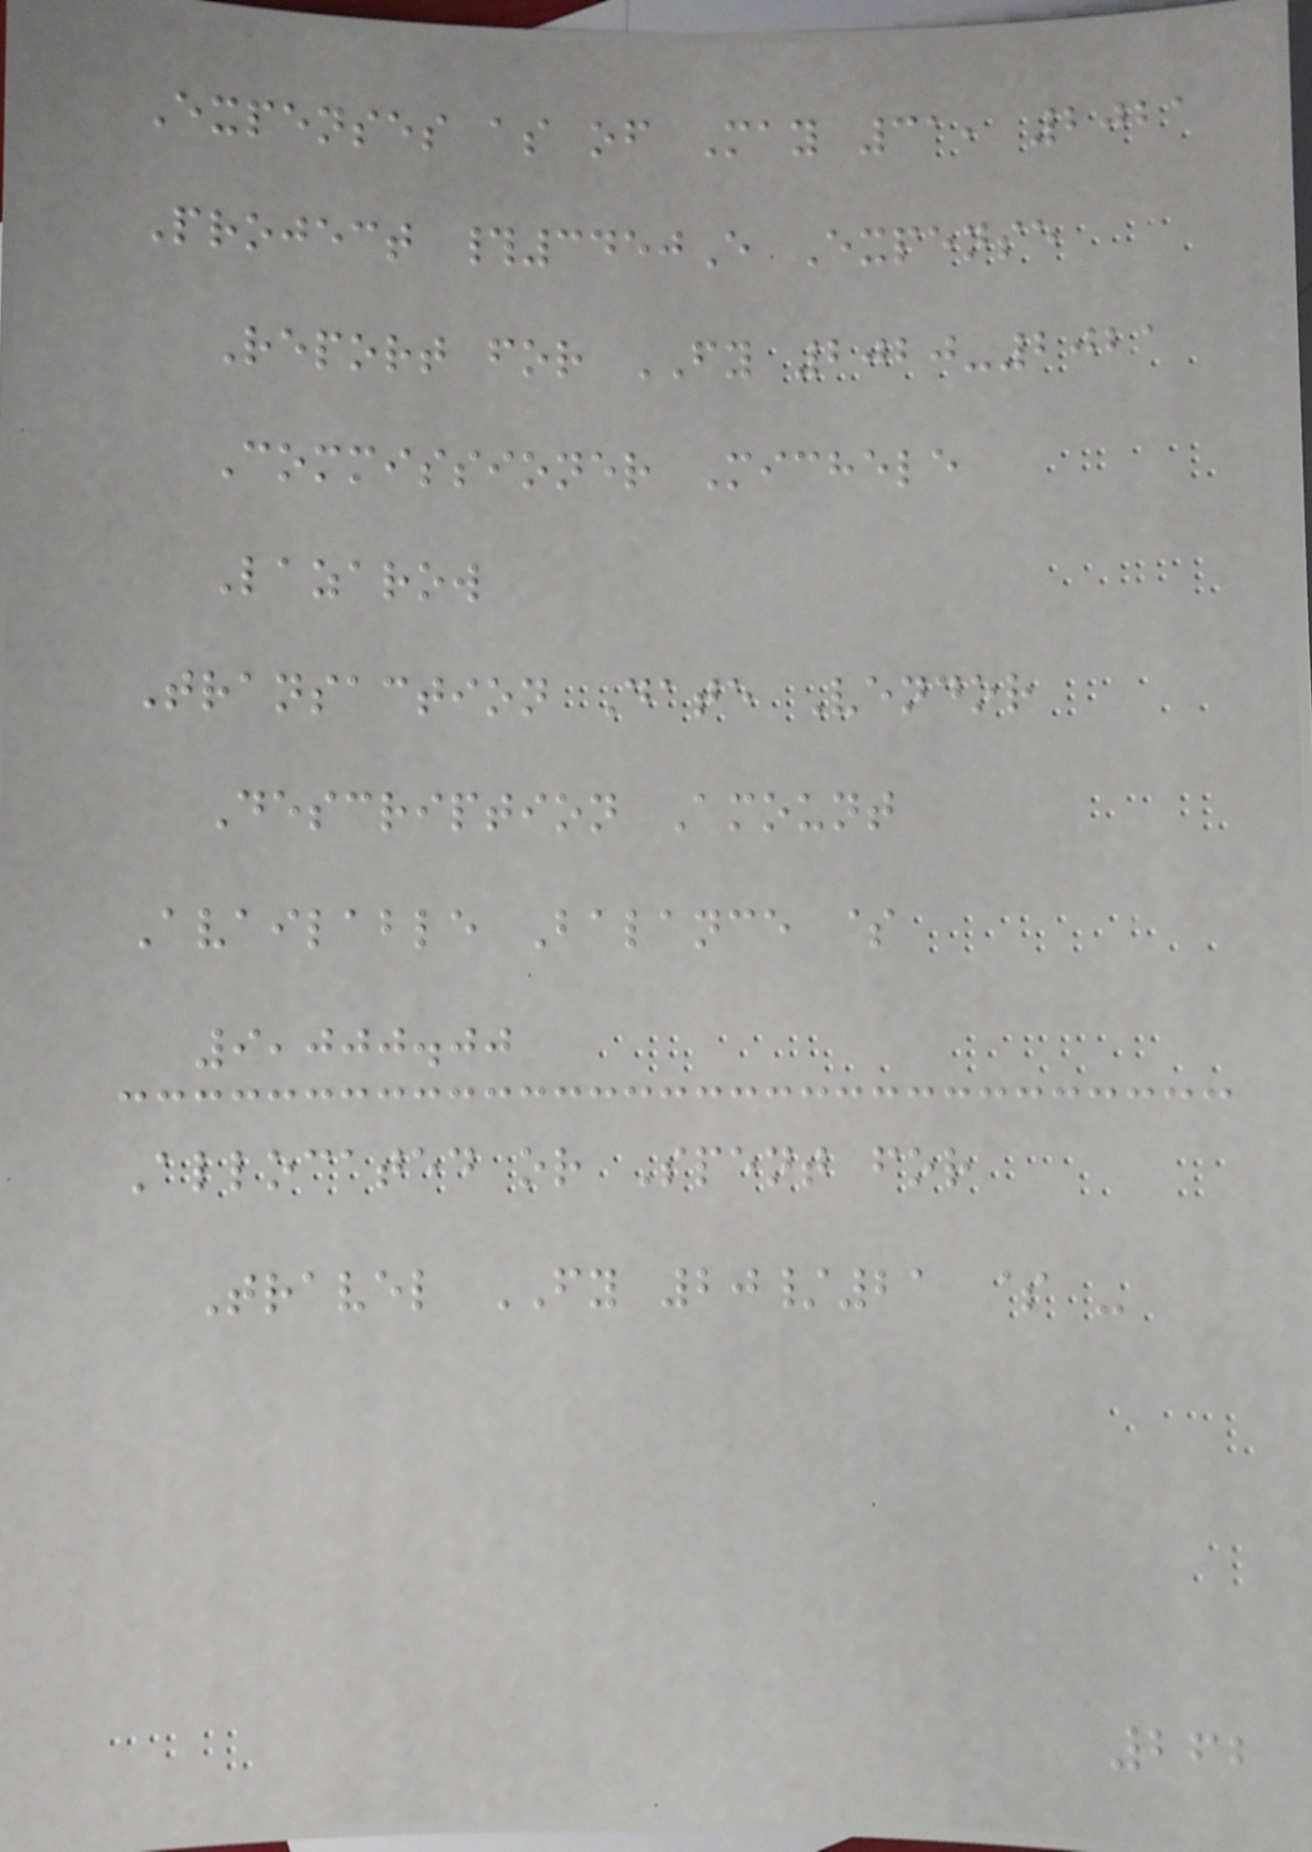Expenses as of May 31, 2021
Project #3450E Expense
Report for FY 2020-2021
Commissioner Michele
Lazarow
Transaction Date Vendor
Description Amount
Available Balance $
9,000.00
Allocated or Spent for
Travel FY 20/21 $ -
262
